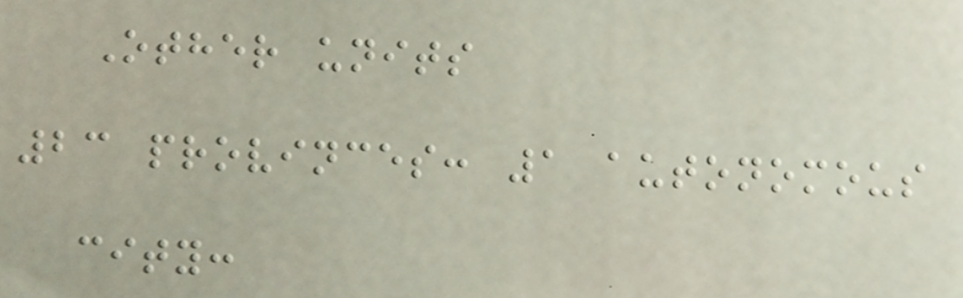Other units
23 provinces: 1 autonomous
city:
